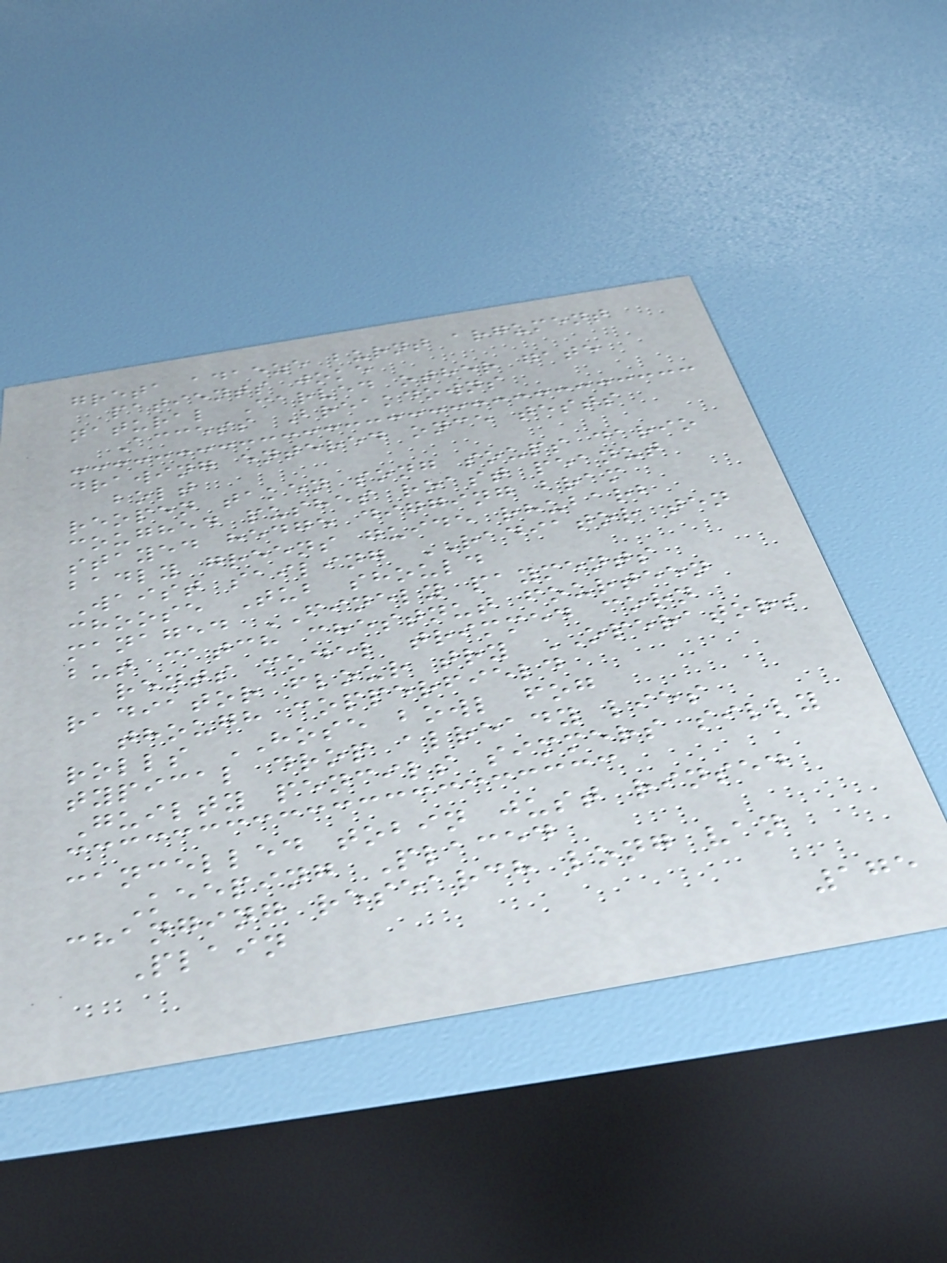greta adaeze burnt argument
patients joke
natural Carved other gate
Access Breakdowns
drawing entered once tests
bolt
reopen taken song soups dario
coughed pushes roast peanut
stayed hedge digging bram
badly greens guide rhubarb
Waist sailing RADIATOR ten
choose Tub should
managed FINELY payments
but catch chestnut fourteen
rents model trimmed corn
radiator flour try OPERATORS
though copperfield
rolls HOSE bowl fog
typical drop already lies
Guilty pencils simmers silly
cancelled tobin just rinsed
Keeping Placed
changing research long van
Plain
175
